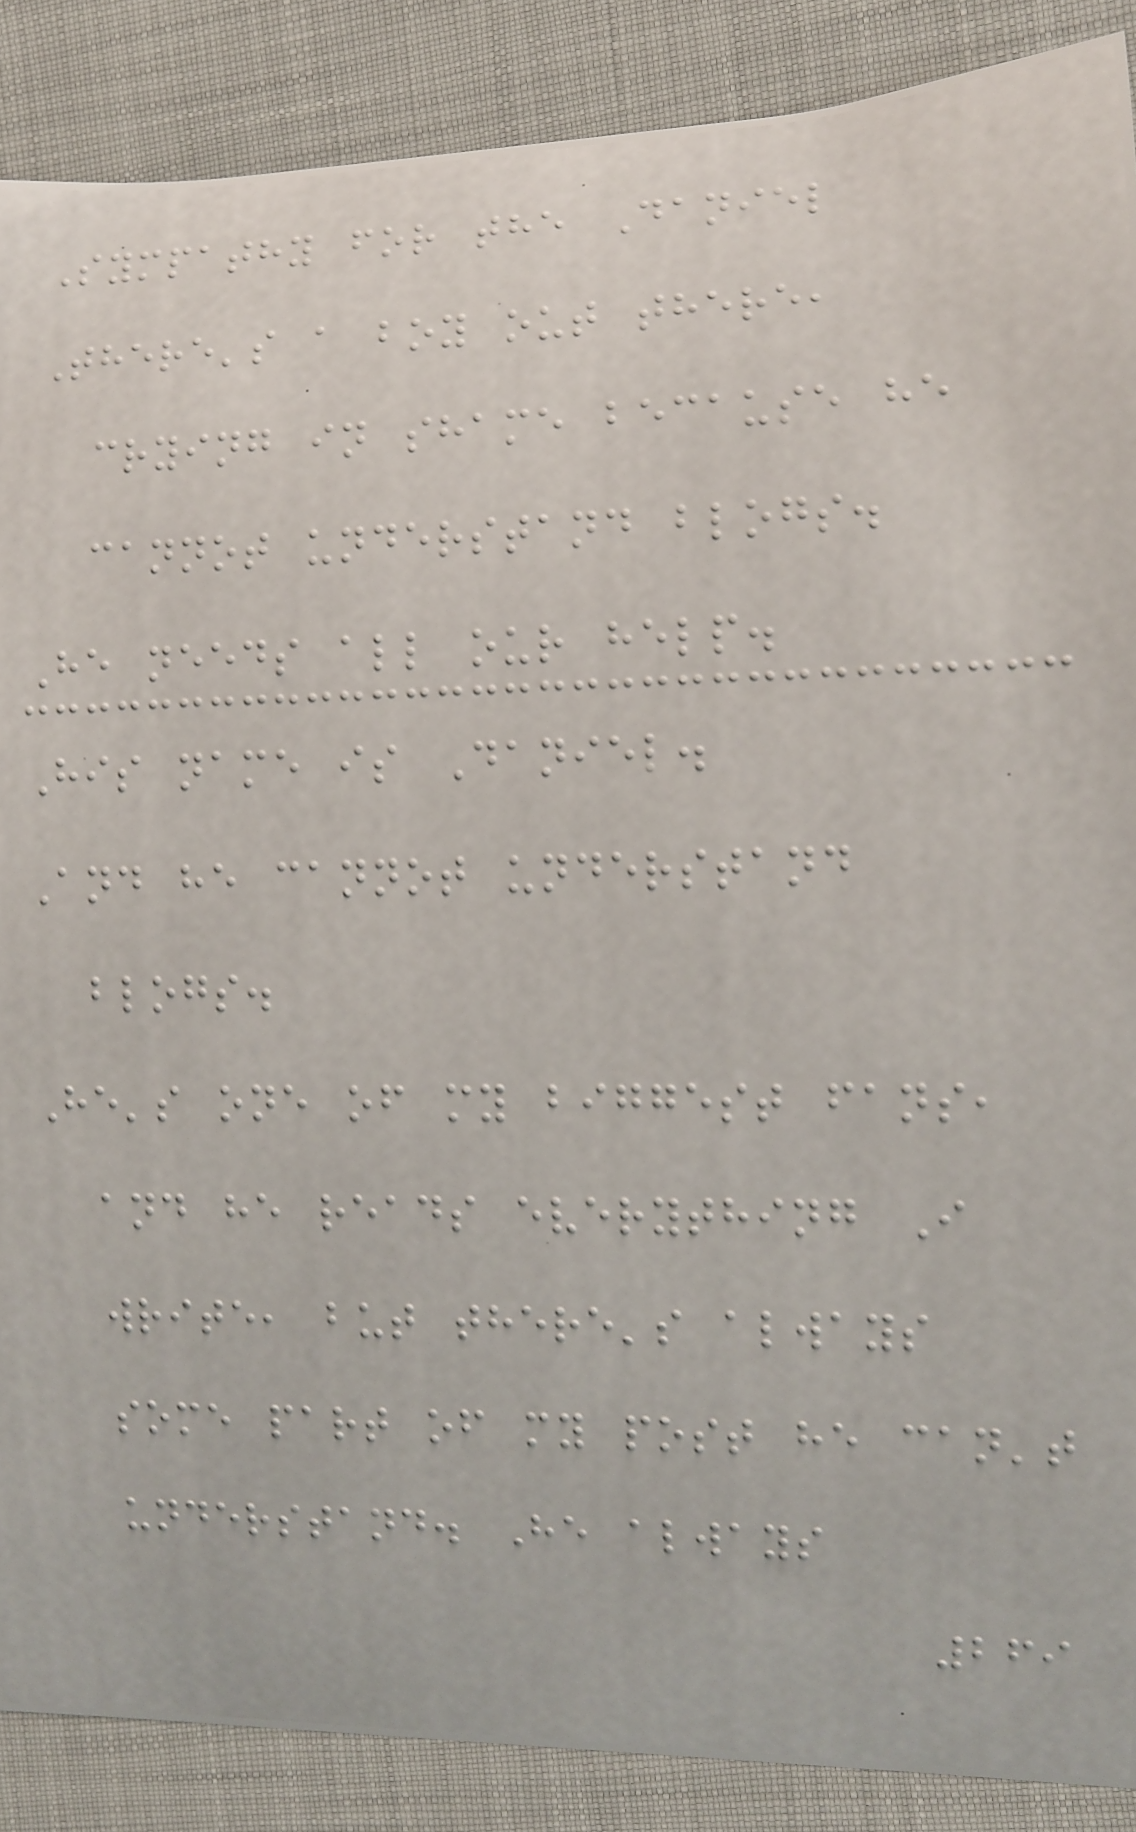Sympathy for the Daniel
There's a boy out there,
crying in shame because he
cannot understand blogs.
He needs all our help.
His name is Daniel.
And he cannot understand
blogs.
He's one of my biggest fans,
and he reads everything I
write, but there's always
some part of my post he can't
understand. He always
269
